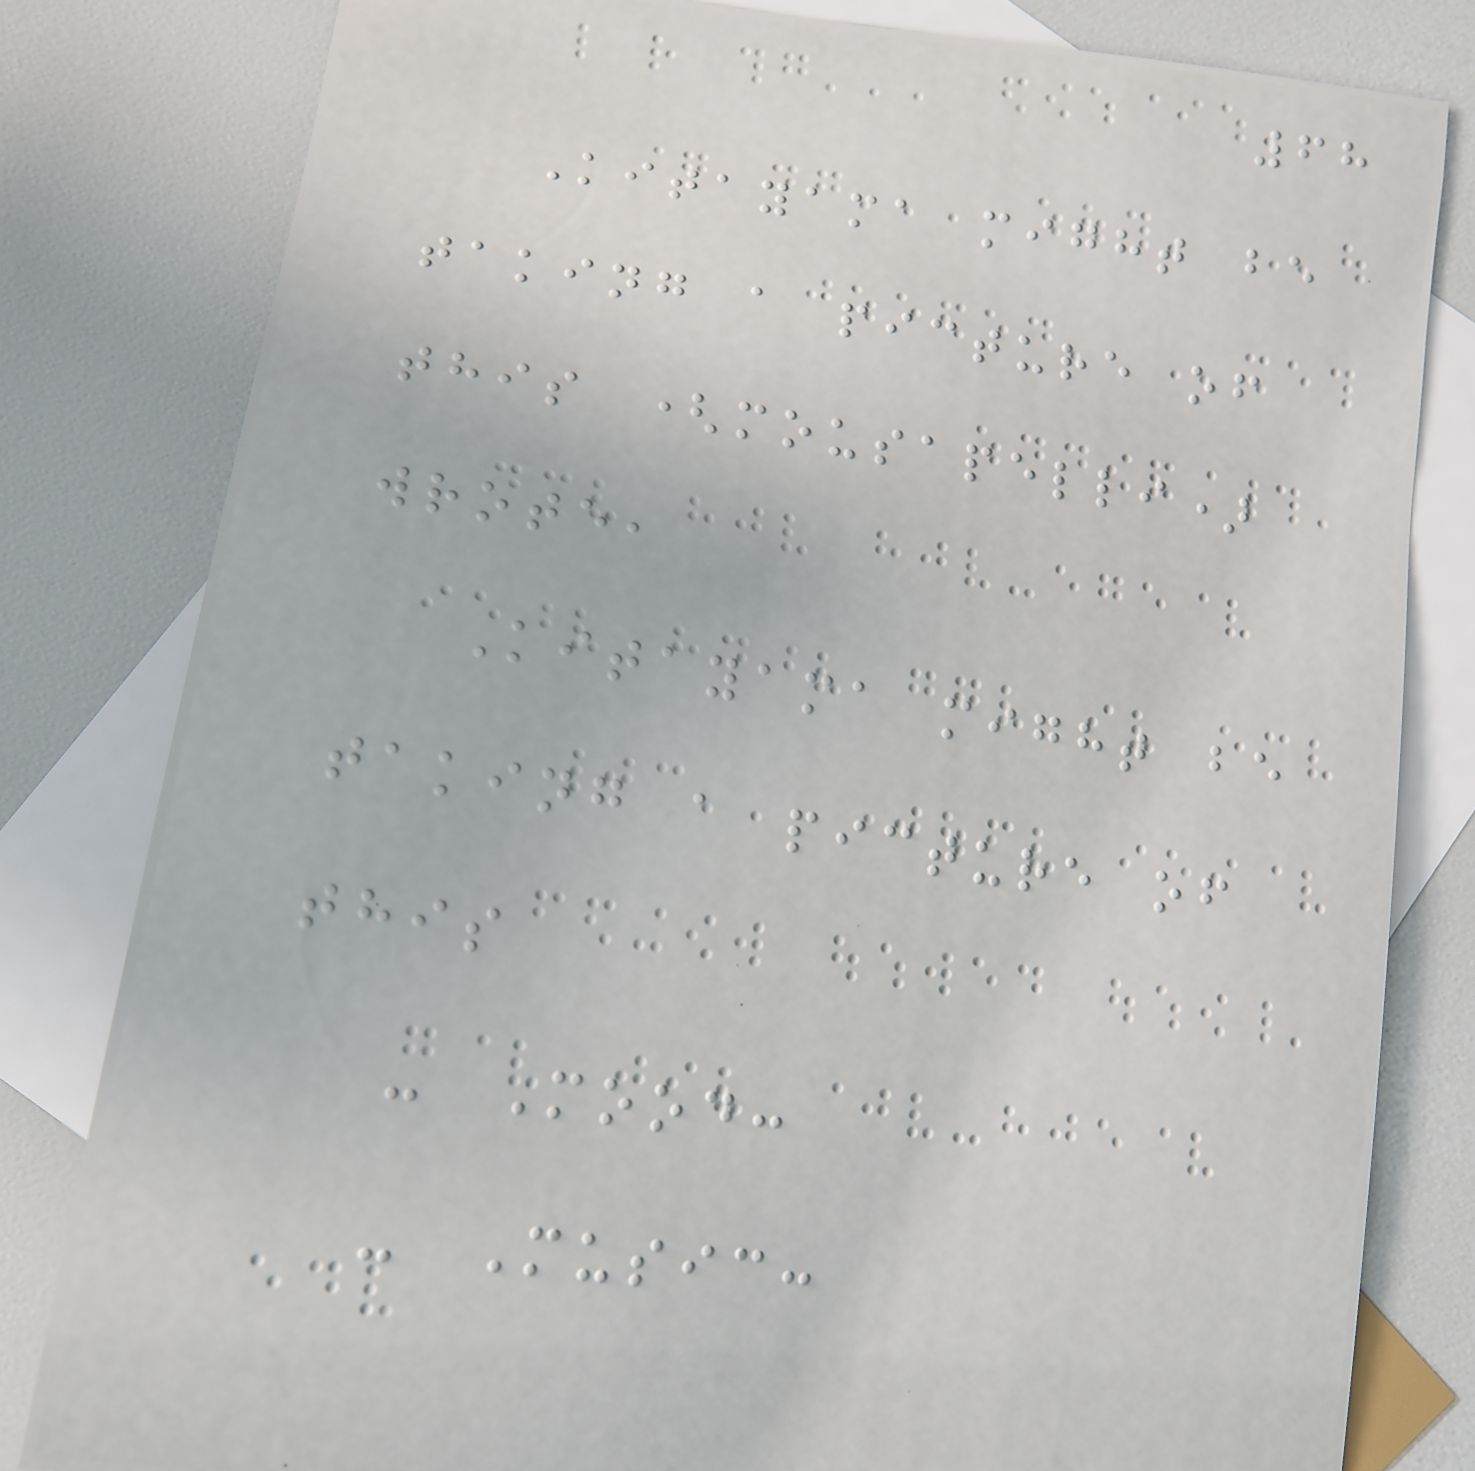68
Kitayama might be
taking a picture of
this (mousapelli)
wrote,
Kitayama might be
taking a picture of
this
- Mood:
- Music:
